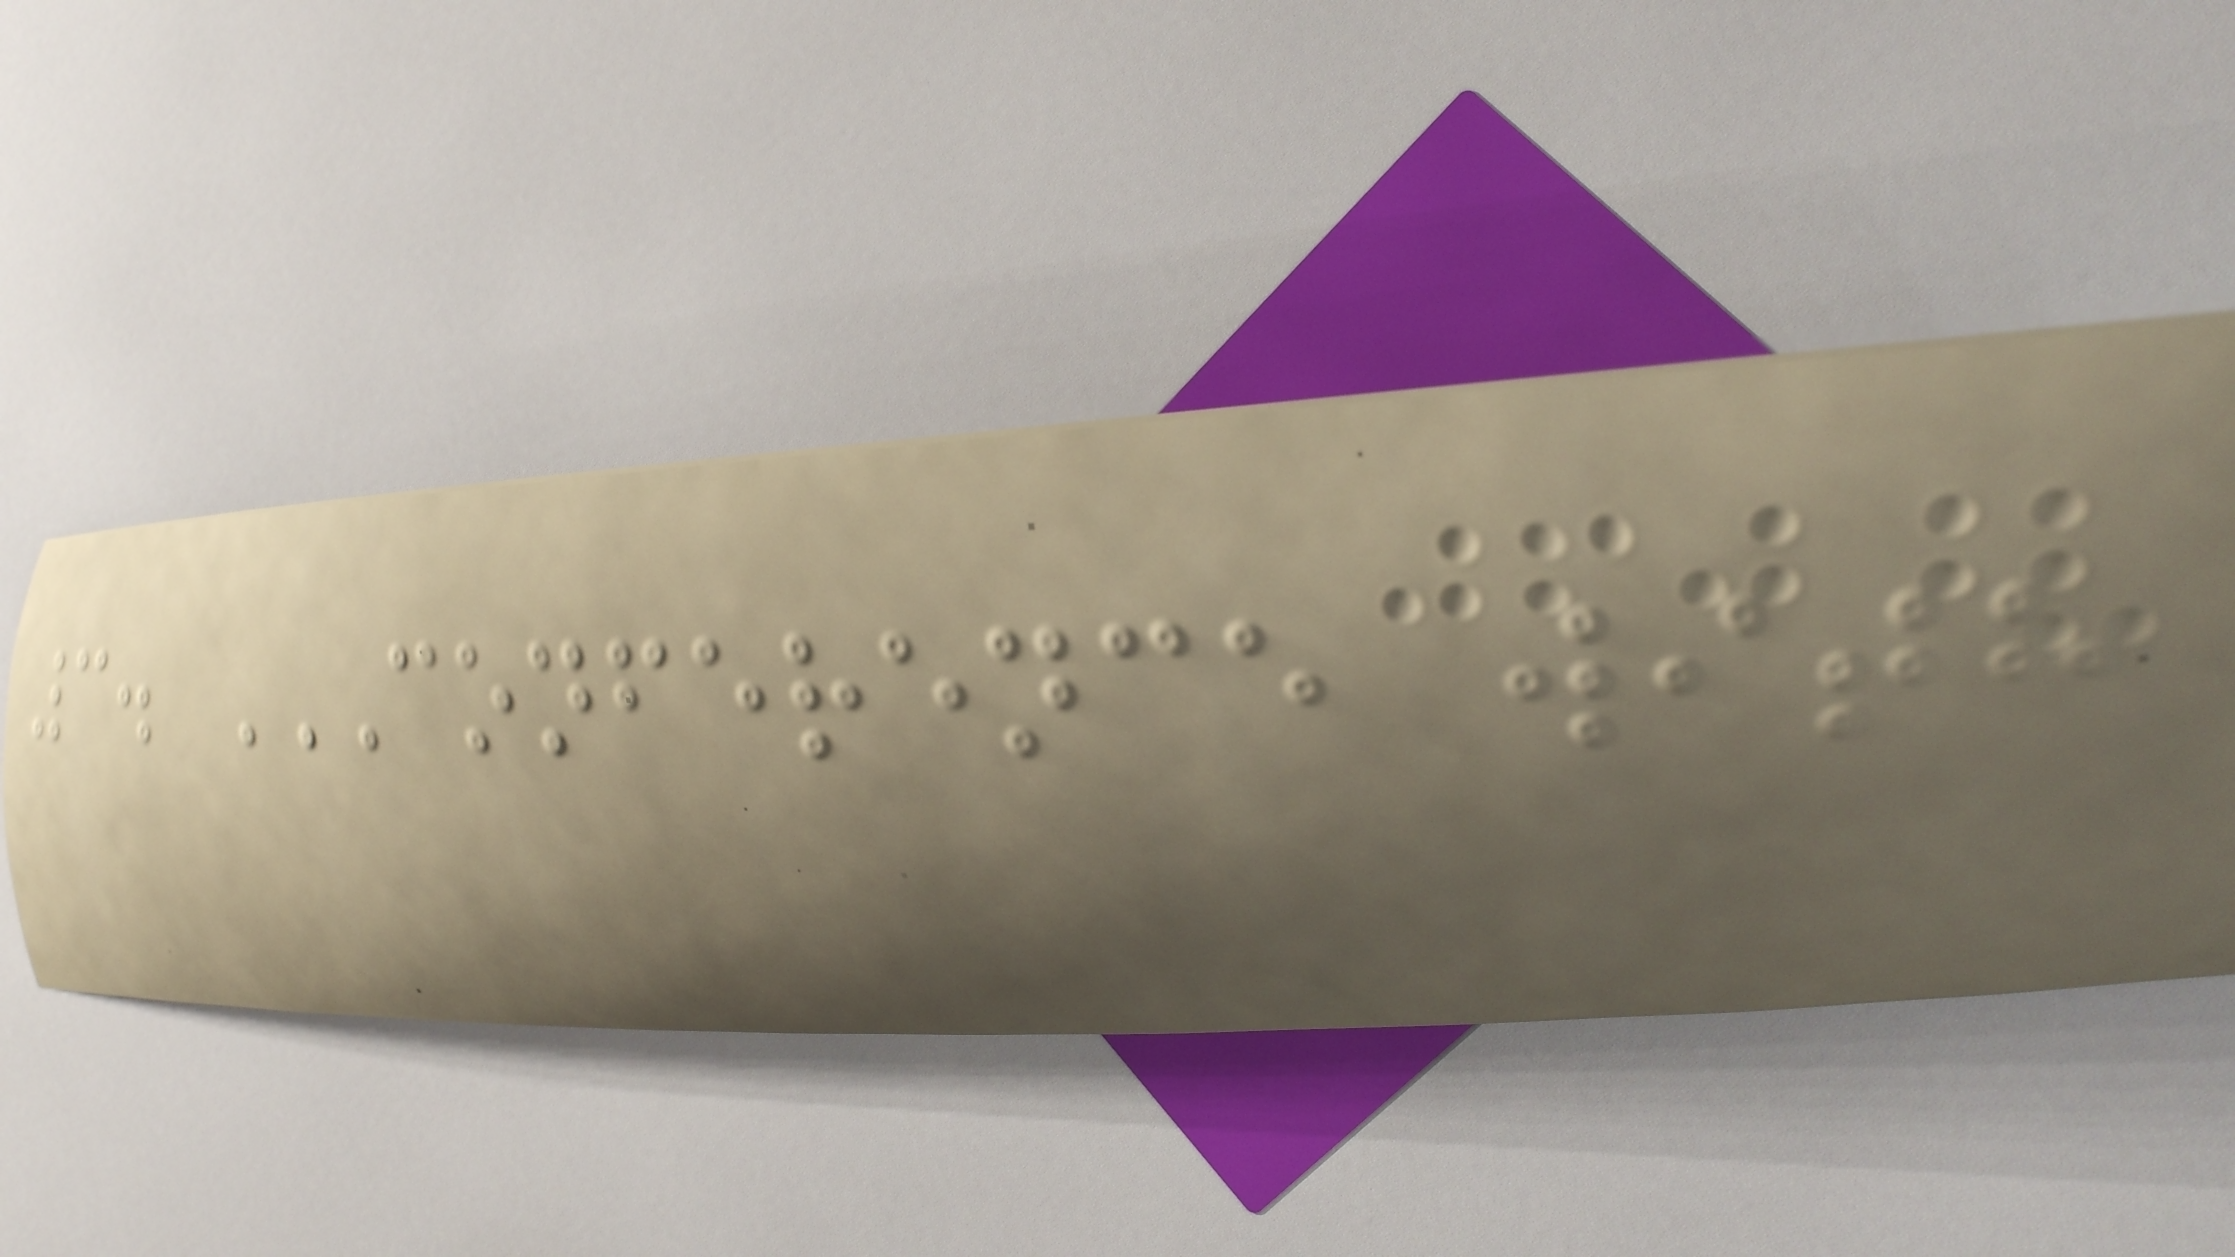3. CONFERENCE WITH
